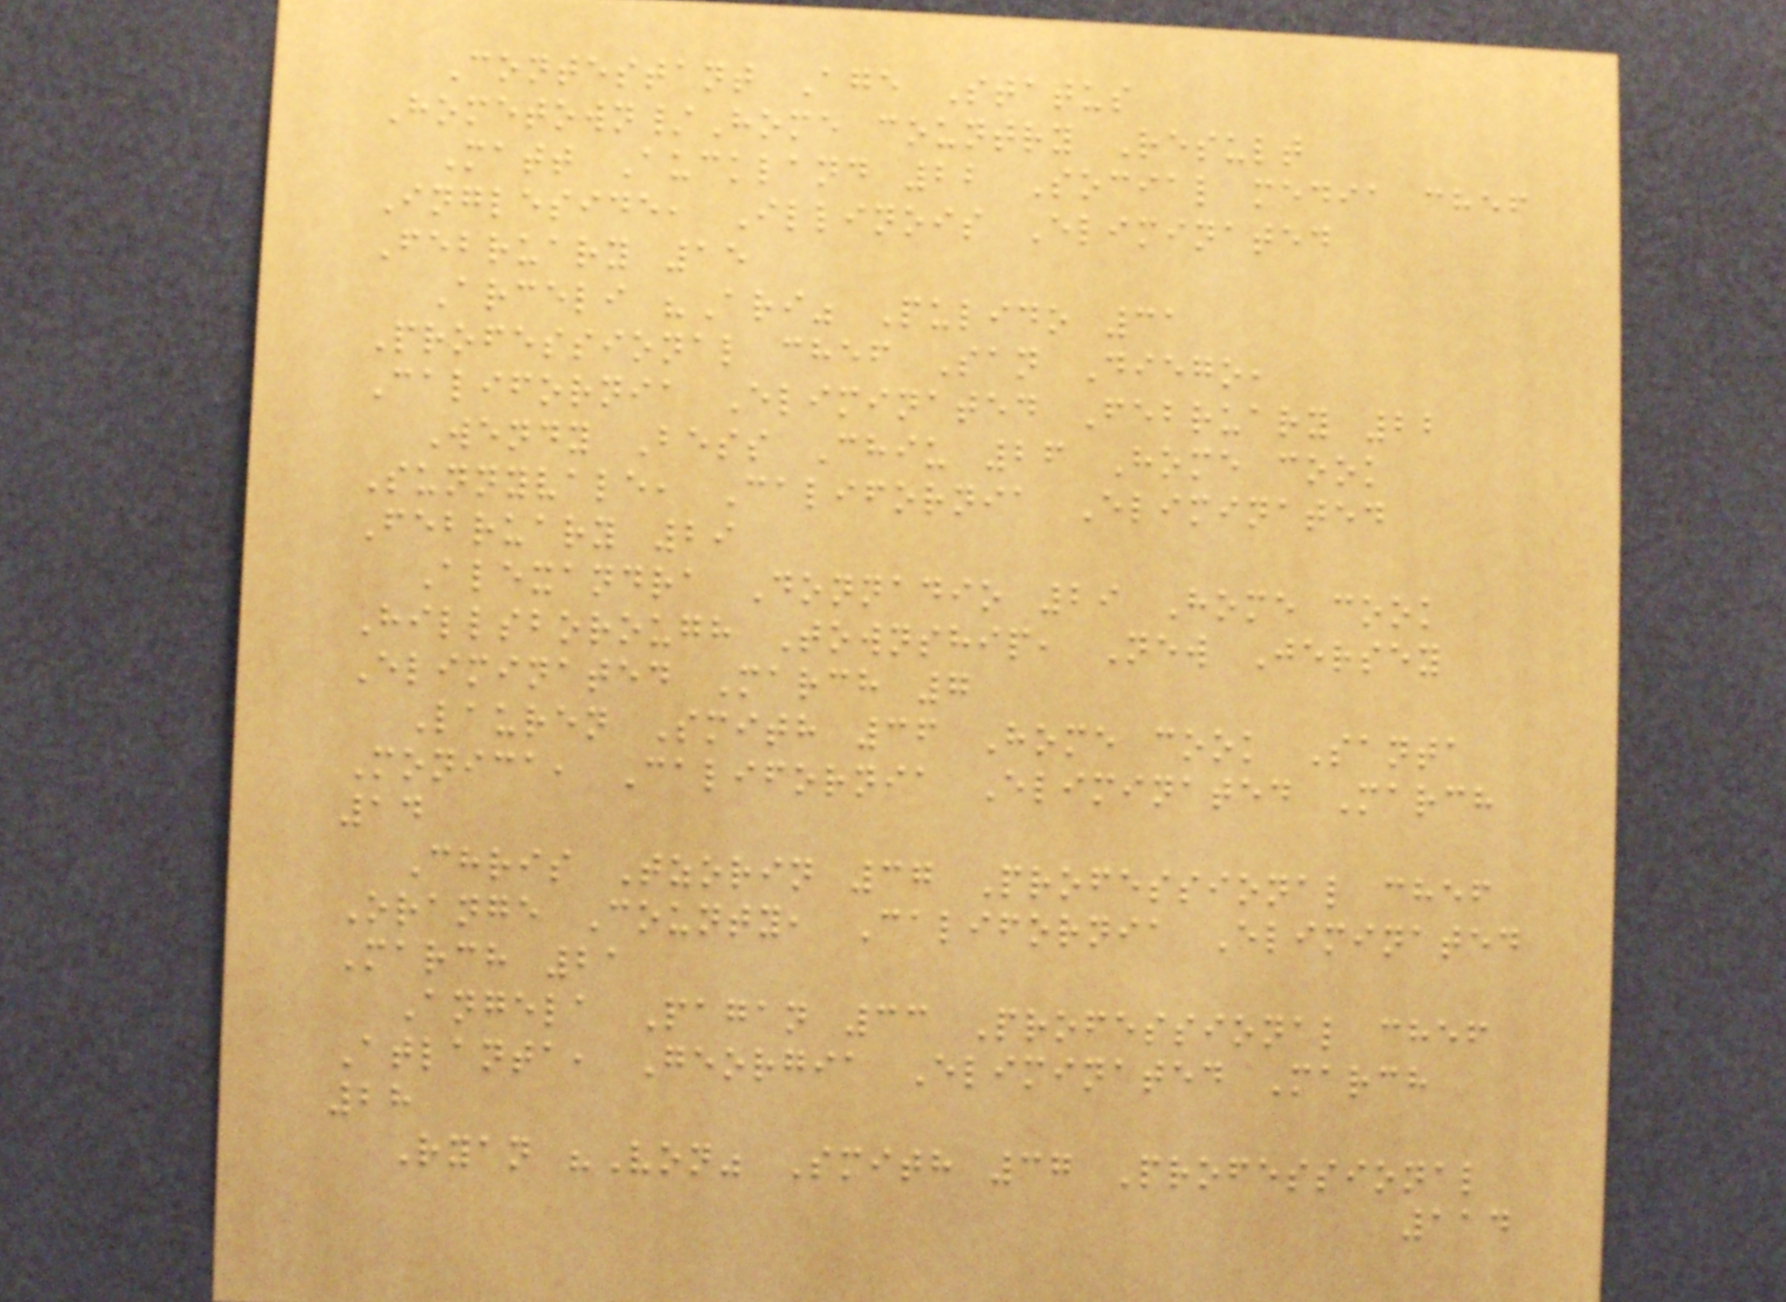Contestant Age Status
Hometown/Home country Result
Matt Auckland 22 Social media chef
Ingleside, Illinois Eliminated
February 15
Arceli "Ari" Pulido 31
Professional chef San Diego,
California Eliminated February 22
Wendy Bess Chiu 26 Home cook
Sunnyvale, California Eliminated
February 29
Alexandra Donnadio 29 Home cook
Hillsborough Township, New Jersey
Eliminated March 7
Lauren Smith 36 Home cook Santa
Monica, California Eliminated March
14
Chris Tzorin 37 Professional chef
Orange County, California Eliminated
March 21
Angela Pagan 33 Professional chef
Atlanta, Georgia Eliminated March
28
Ryan "Von" Smith 37 Professional
114
